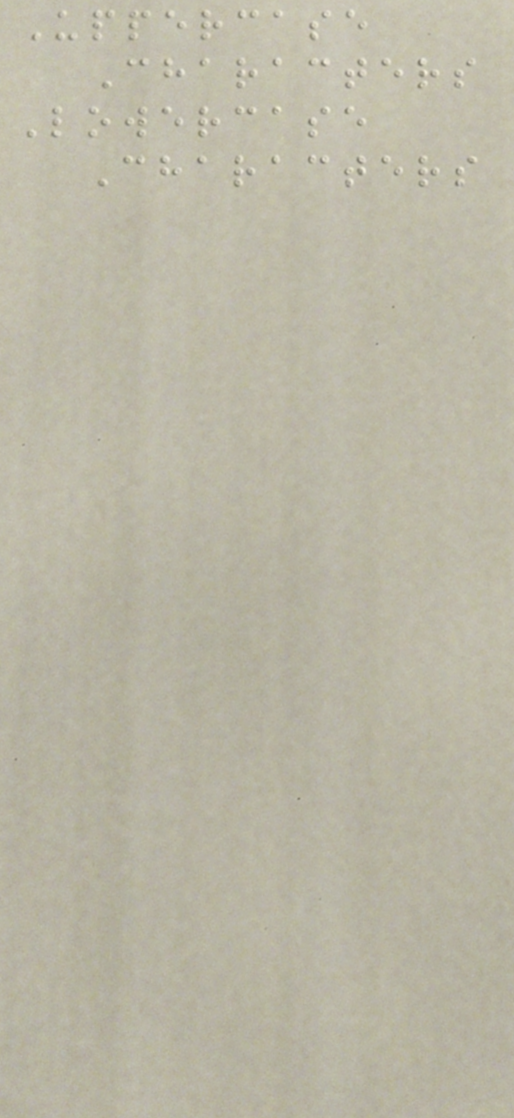Uppercase
Characters
Lowercase
Characters
